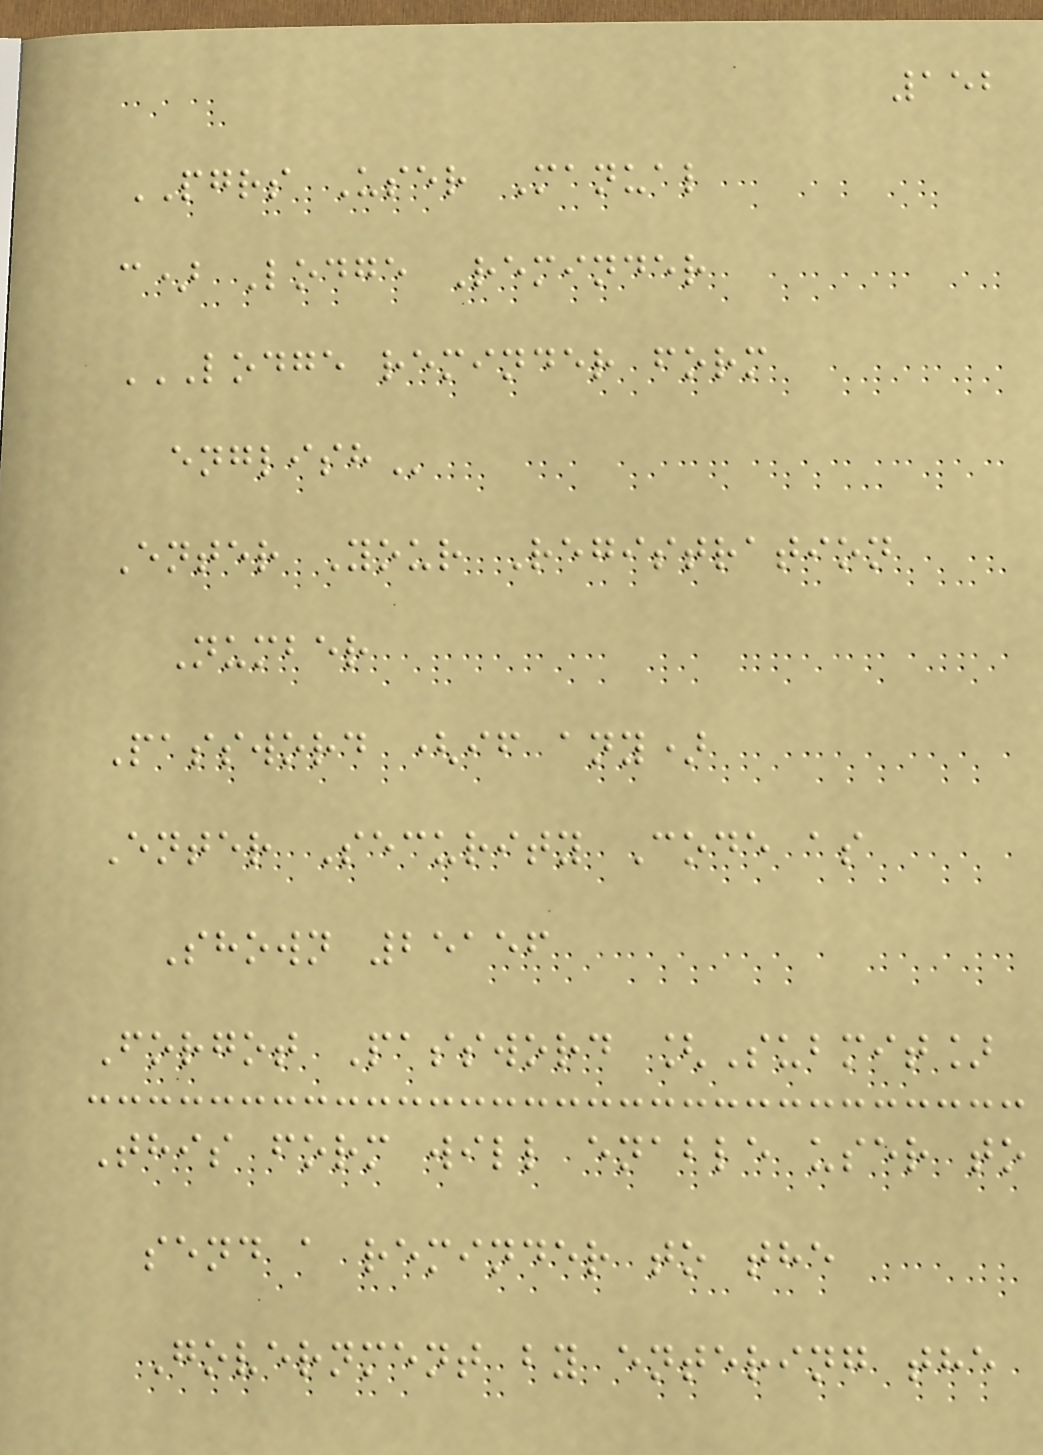152
PGRS User Manual
c) Lodge Reminder
LODGE REMINDER FORM
ENGLISH
Enter Your Registration
Number
Password (if any)
Enter Security Code as
Shown 25156
Forgot Password [Submit]
This form will enable user to
send a reminder to the
Government by entering the
